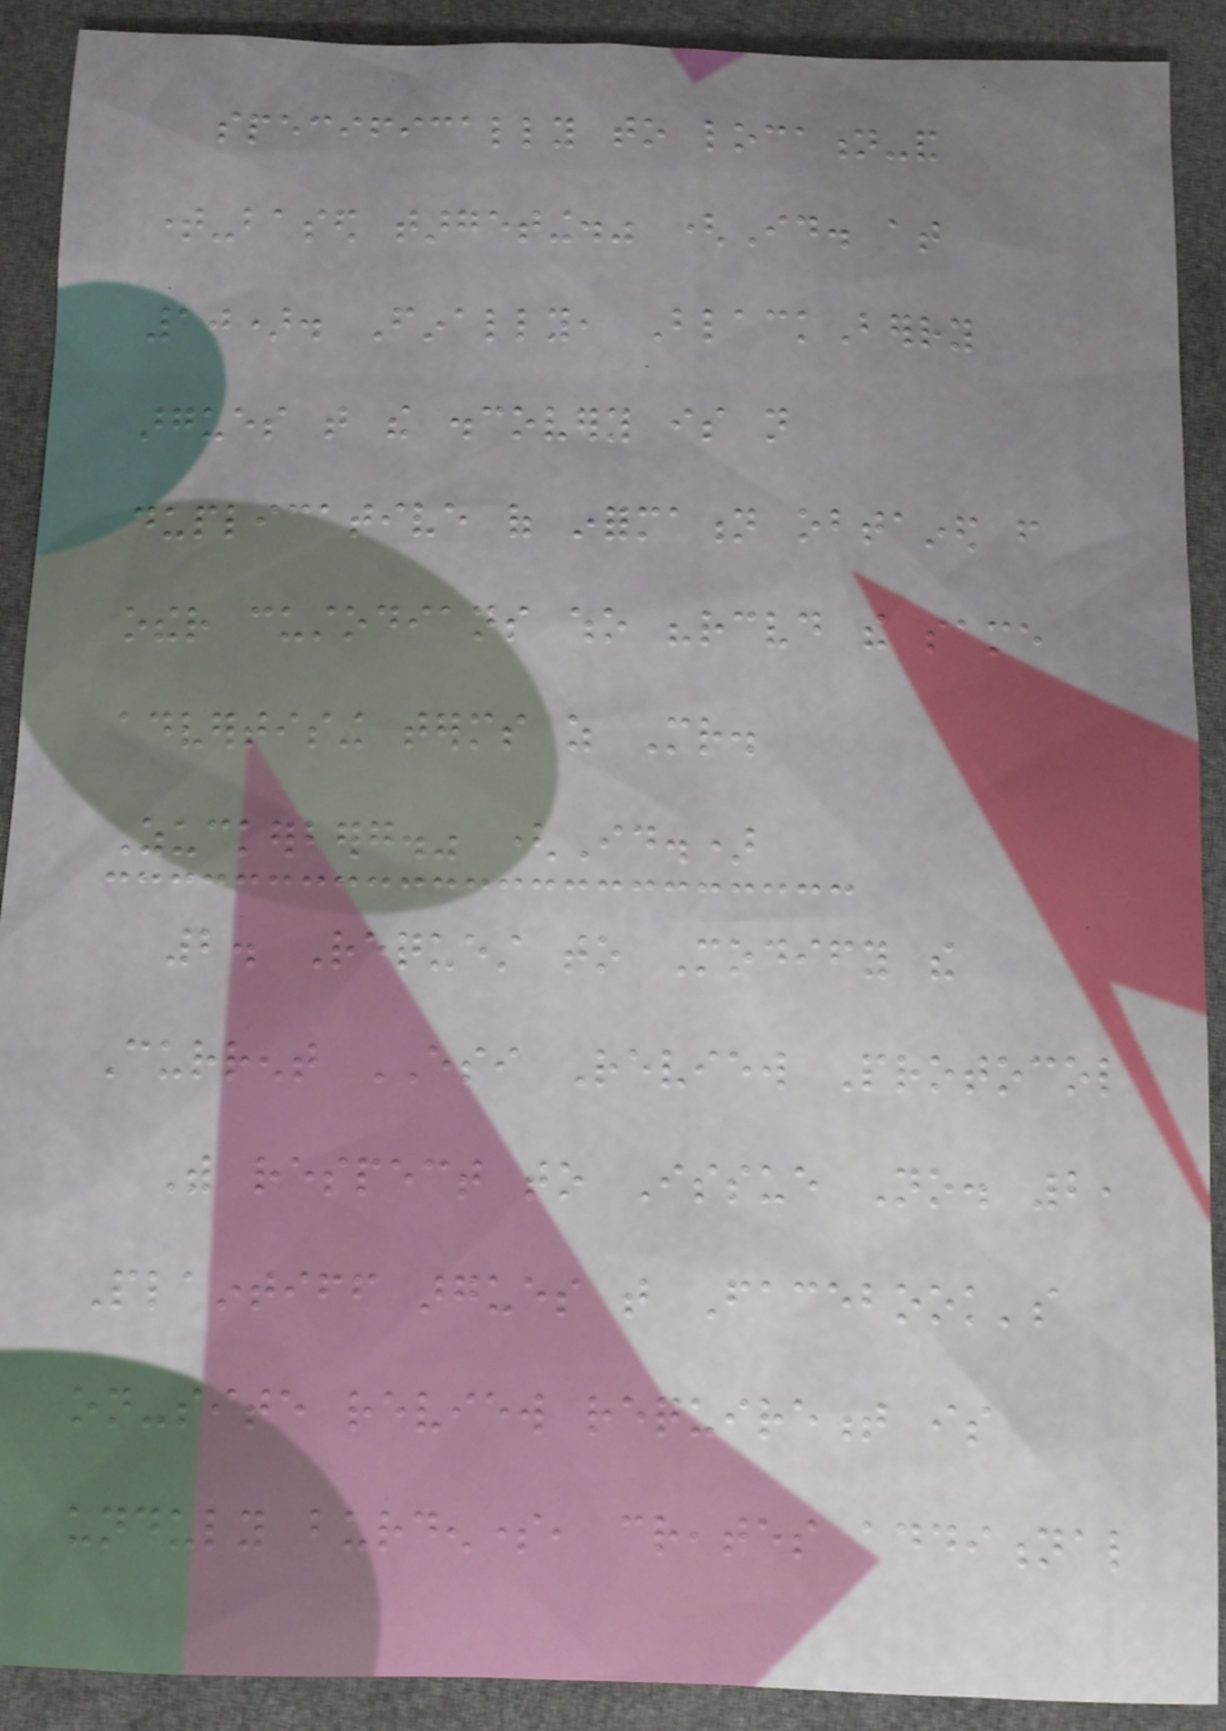specifically to location-and
time-based targeting." (Id. at
10). Finally, BlackBerry
argues that the discovery is not
duplicative of information obtained from
other custodians who "received the same
advertising terms as Mr.
Zuckerberg." (Id.)
2. Request to Modify the
Current ESI Review Protocol
With respect to Issue No. 2,
Plaintiff argues that Facebook's
on-site review requirement is
unduly burdensome, creates additional
